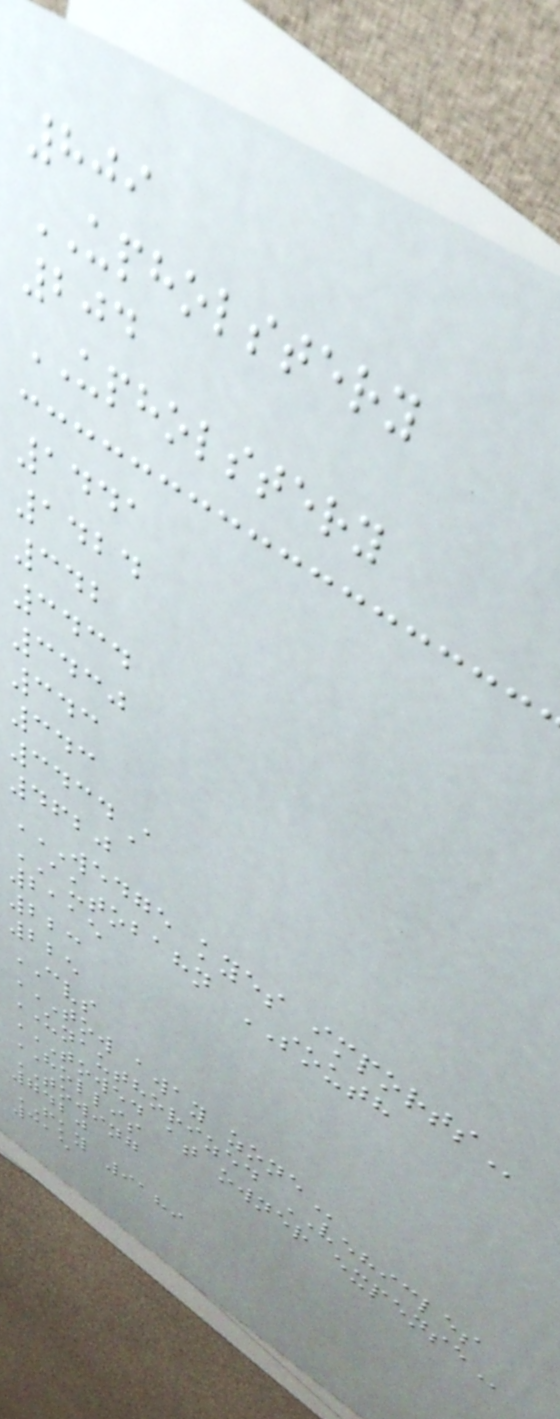809
UPHOLSTERY
204
UPHOLSTERY
1441
1424
342
3434
3430
343
343
3434A
4620
WEDGE KYES IMPORTS
AUTOBAHN SOUTH
2115
223
225
CVS
TOW AWAY ZONE
UNAUTHORIZED VEHICLES
TOWED AT OWNER EXPENSE
HOLLIS
TOWING
7420
FKY 9189
315
